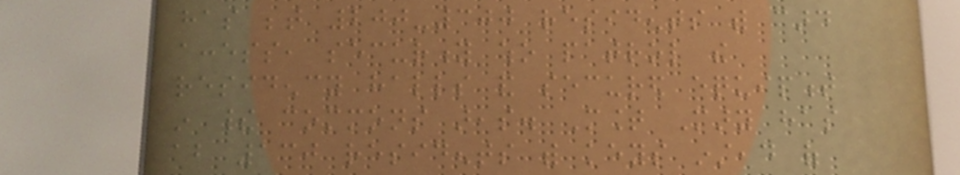has between 200-300 residents with card
access, security who patrol the
residency halls and secured equipment
in their commons areas. Mount Mary has
about 130 residents with keys instead of
